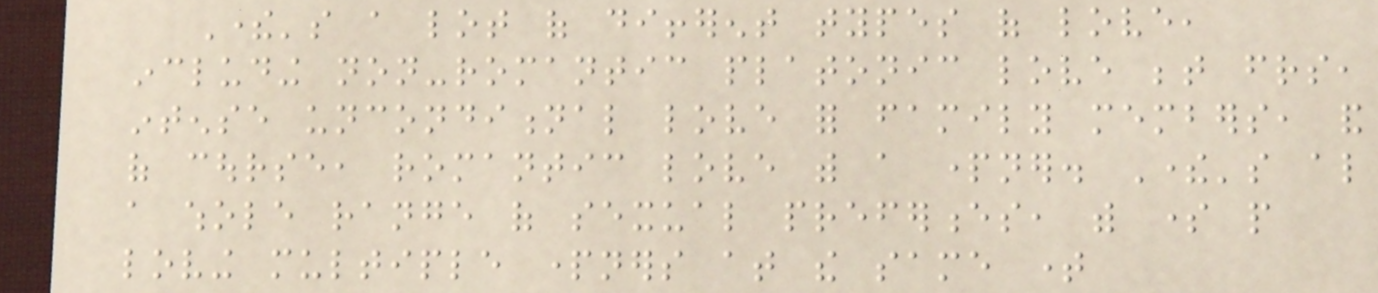There's a lot of different types of love,
including non-romantic platonic love between friends,
intense unconditional love for family members, and
of course, romantic love with a partner. There's also
a whole range of sexual preferences, with some people
loving multiple partners at the same time
